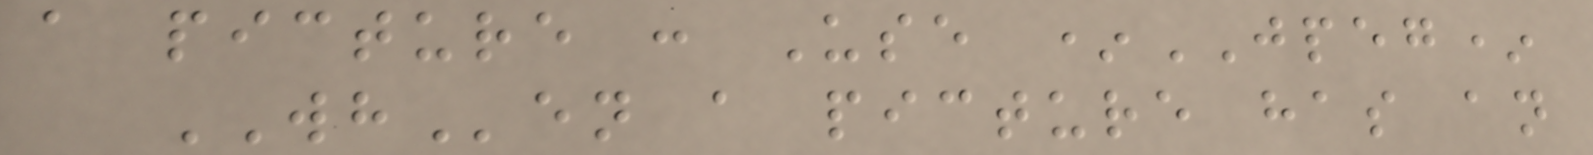a picture : Use *JPEG*
WHen a picture has an
